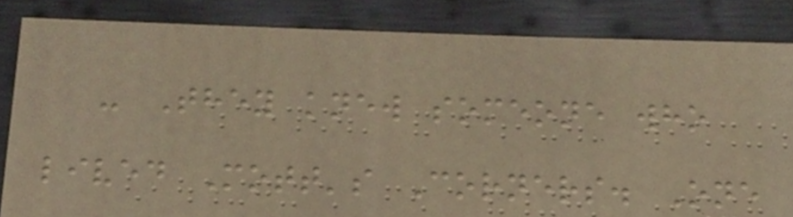- They knew someone who
lived Mott's Corners. One
